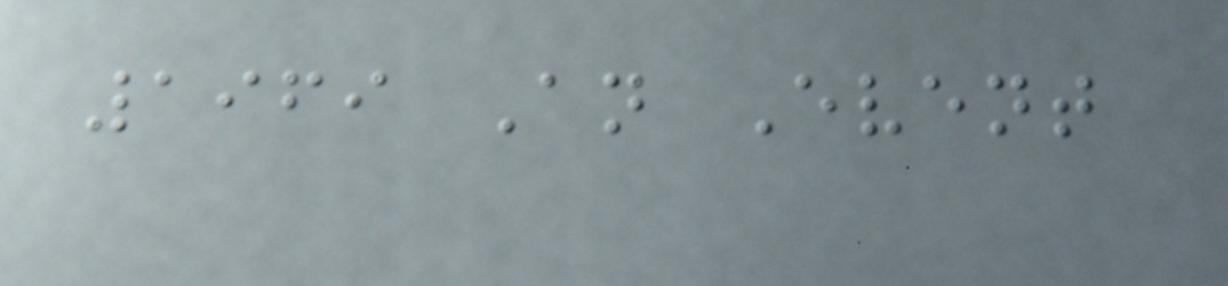1969 An Event
